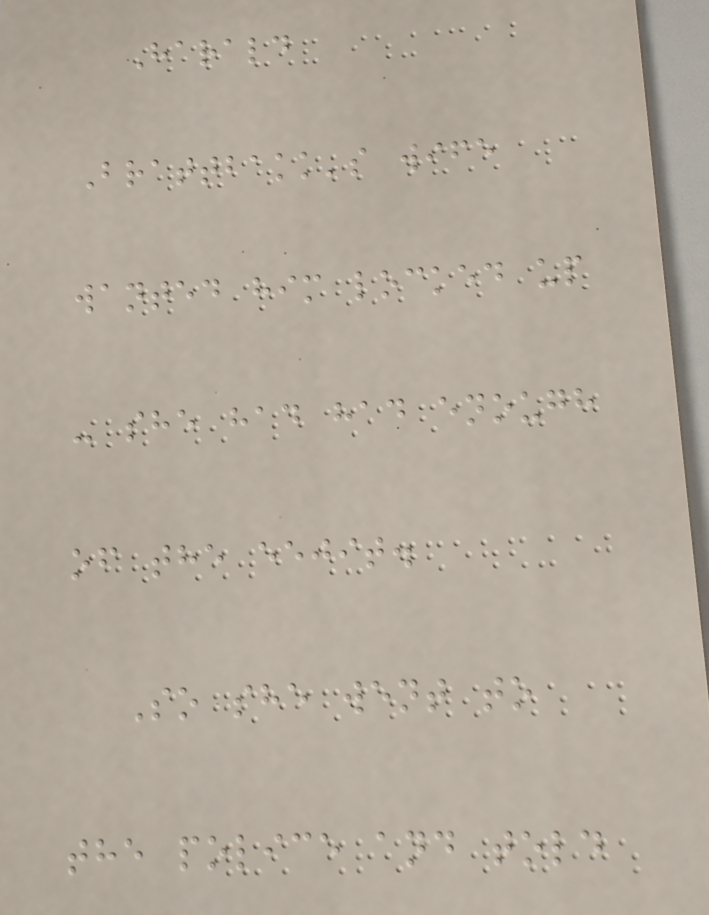Harald
Brattbakk's wife
wanted him locked up
- she had had enough
of the eejit.
So she went to
the police and told
